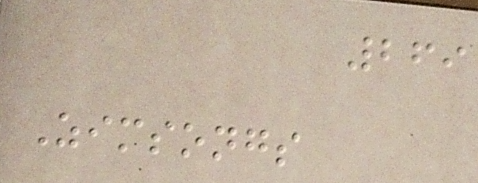269
Zimsongs
